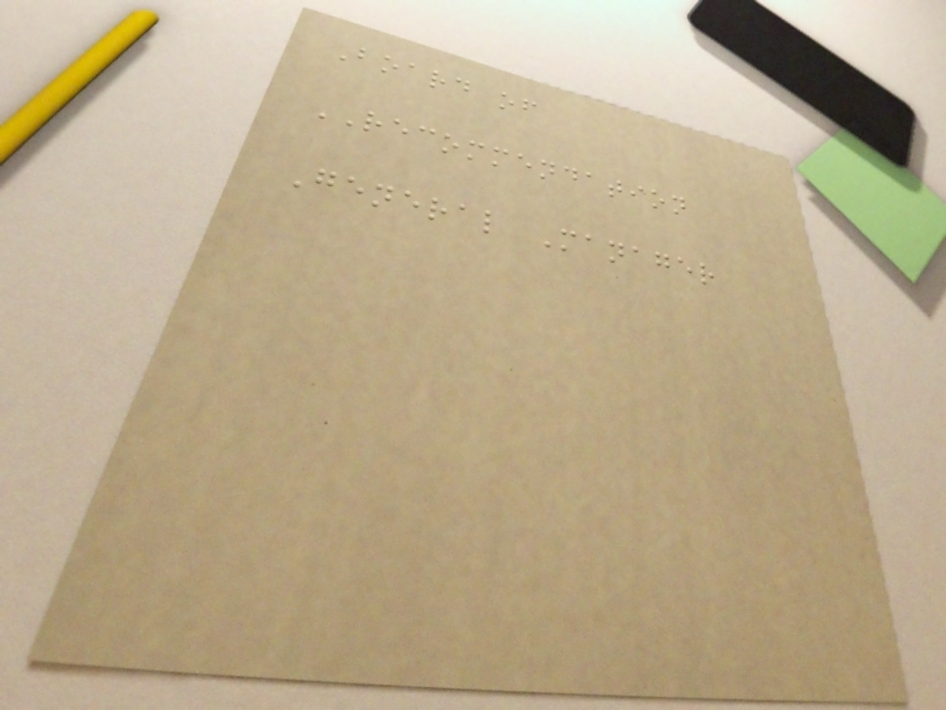Board of
RECOMMENDATION
General Manager
